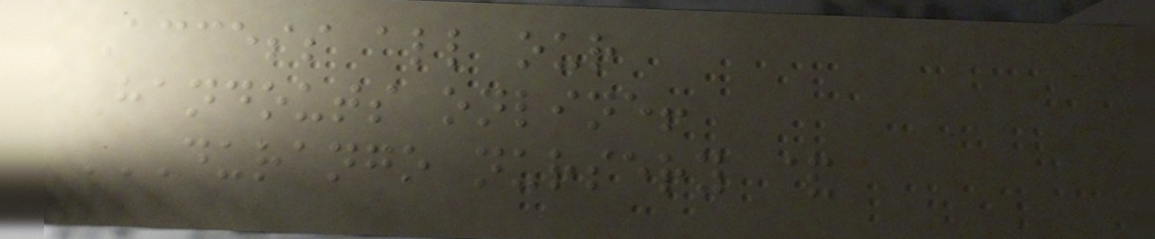Access all our
Handouts online!
DURANGO NURSERY &
